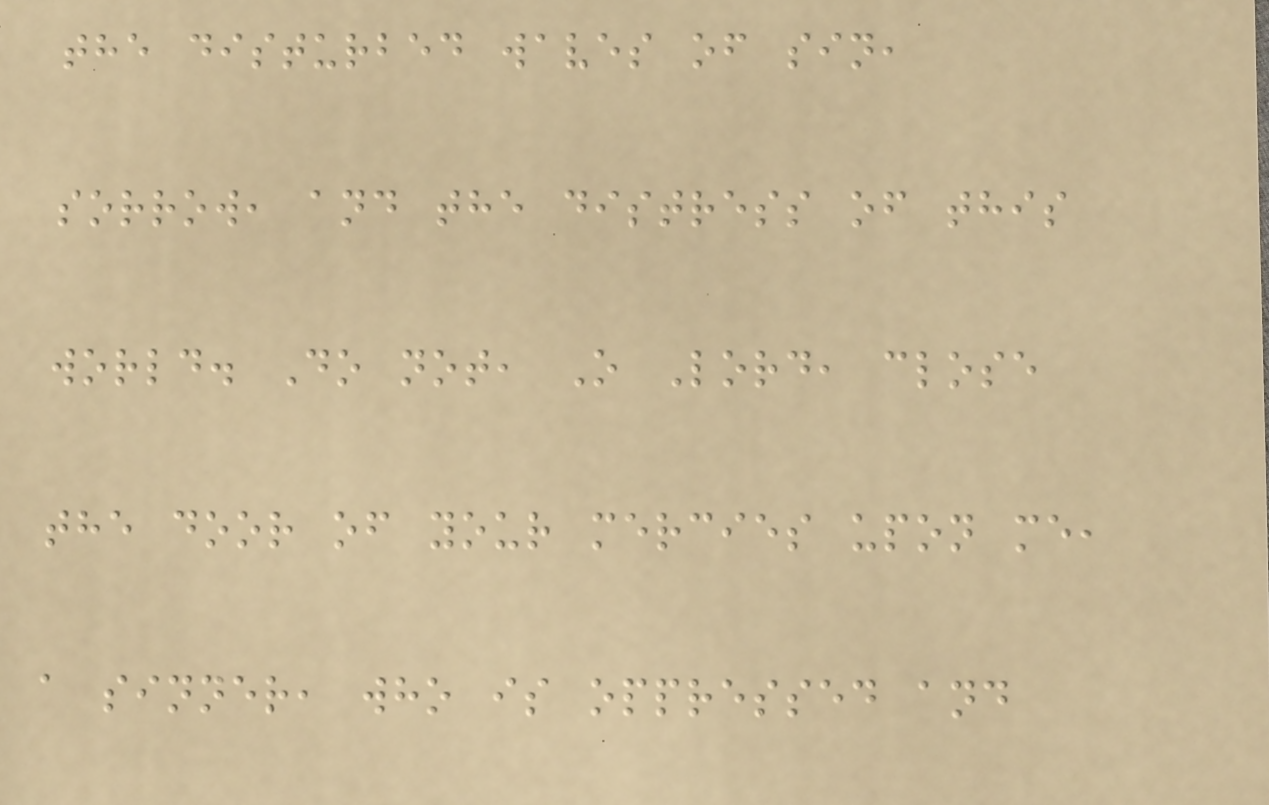the disturbed waves of sin,
sorrow, and the distress of this
world. Do not, O Lord, close
the door of your mercies upon me,
a sinner, who is oppressed and
